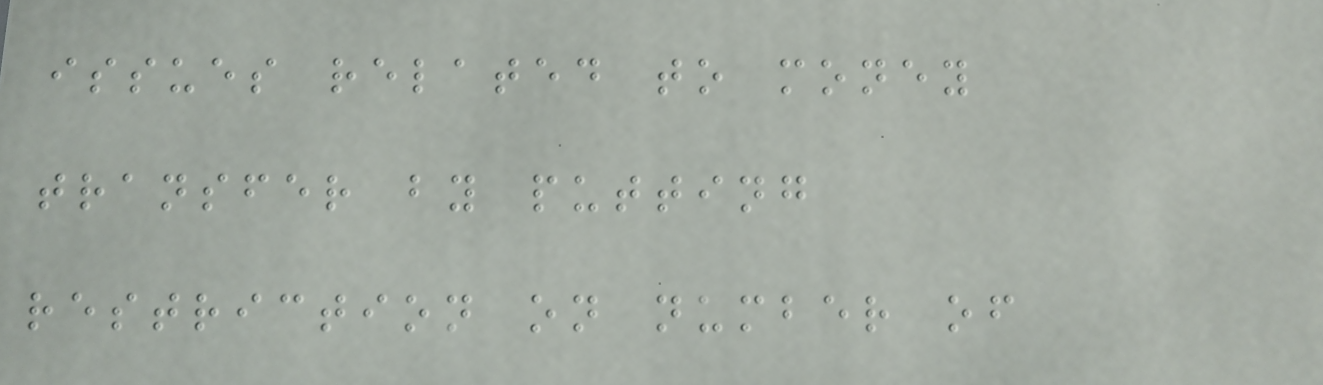issues related to money
transfer by putting
restriction on number of
